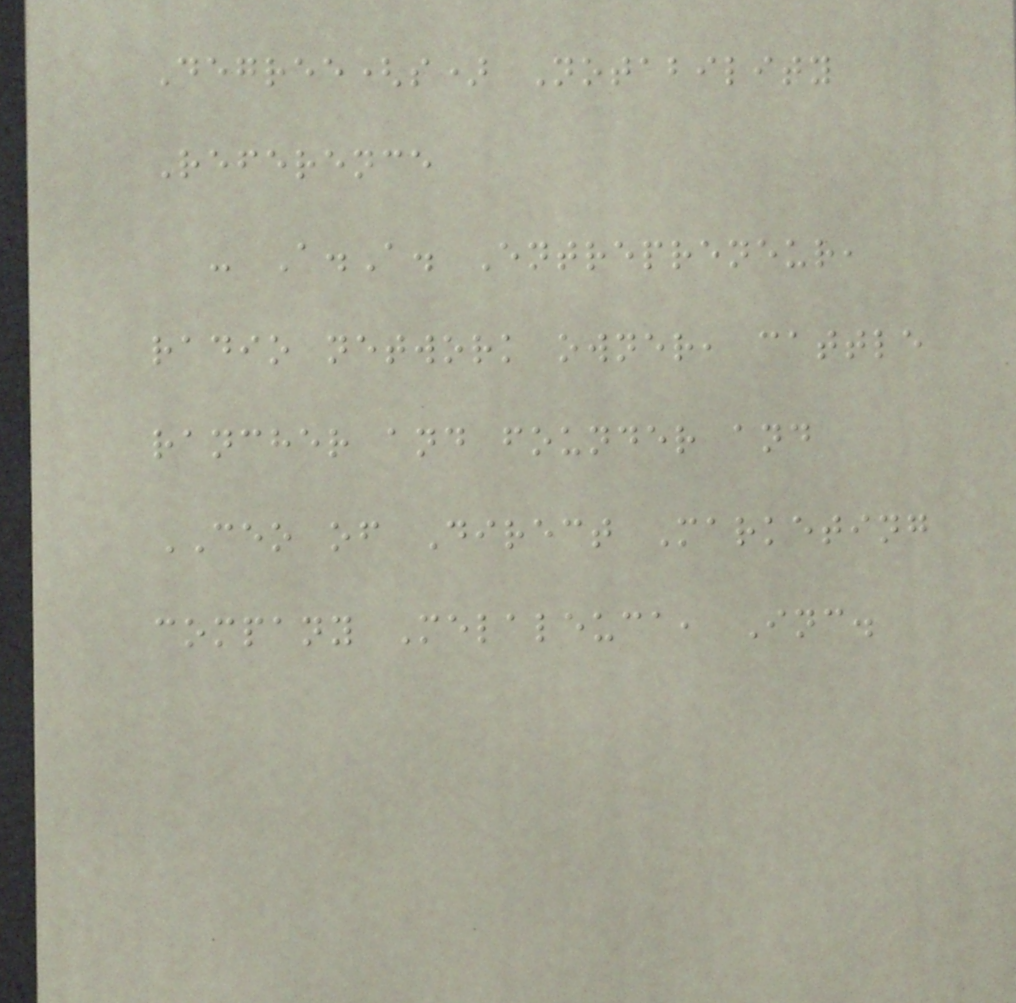Degree(s) Notability
Reference
- A.A. Entrepreneur,
radio network owner, cattle
rancher and founder and
CEO of Direct Marketing
company Melaleuca, Inc.
